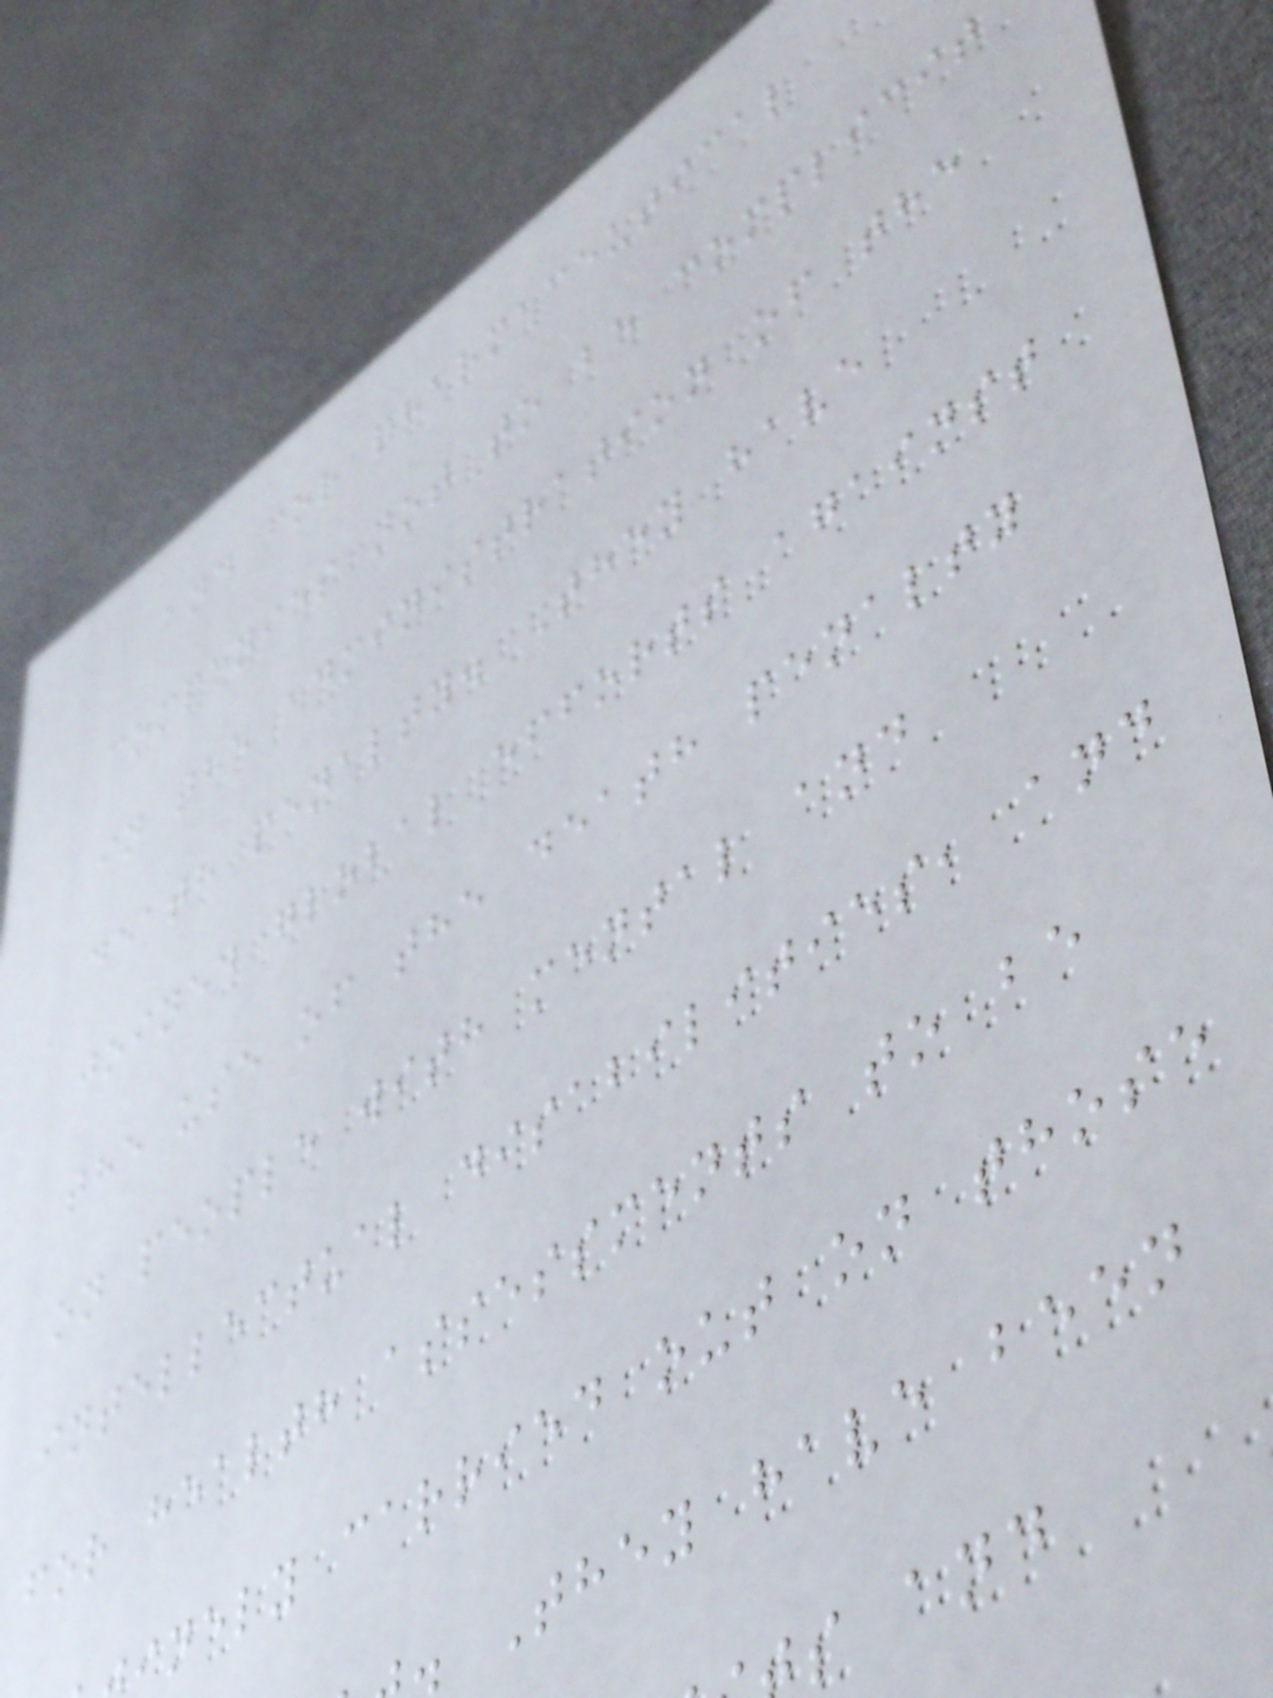and for pharmaceutical
companies not to be complicit
in the administration of the
death penalty. They have
joined global efforts against
the use of the death penalty
on people with mental and
intellectual disabilities, and
for health assessments to be
inely carried out on those
They have been
